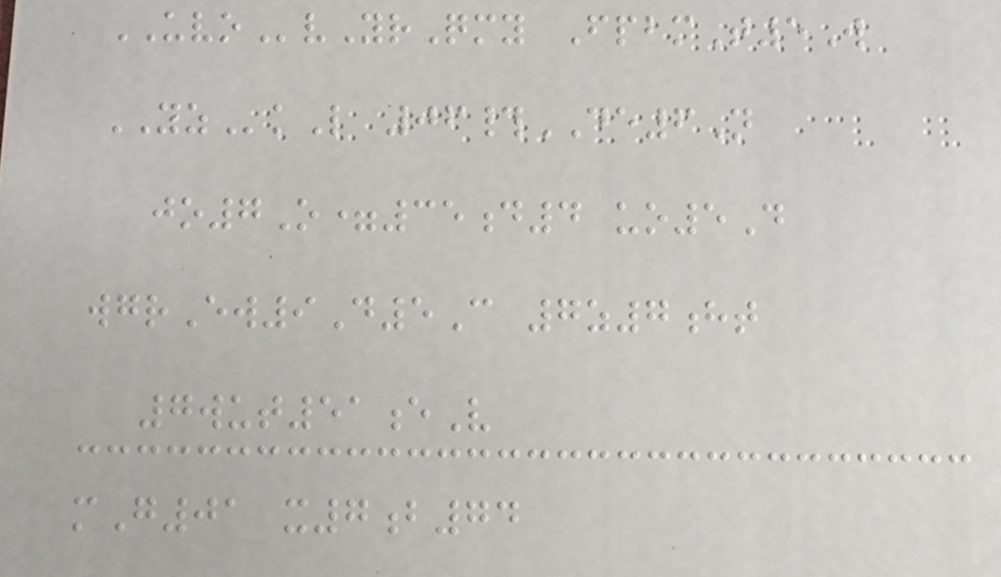UVOvYrQmy FpbmT5W
YZkL 06#DE6N
jo7O=35d4 uo5D
wgrEw9D5C 7z7ht
7wut51eV
mG01 x7b74
